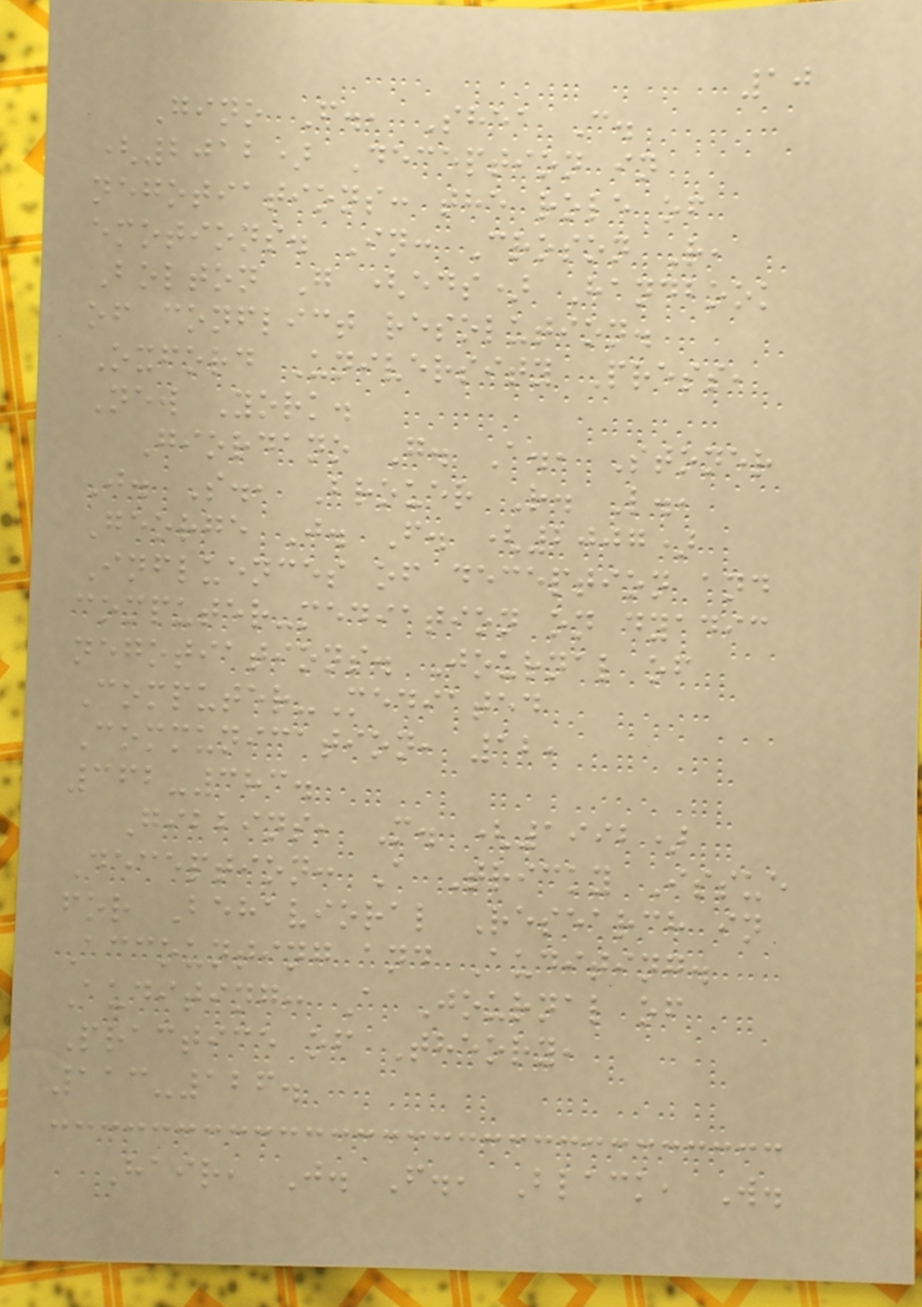10
Gino F., Shea C.
(2012) Deception in
negotiations: the role of
emotions. In: Croson R,
Bolton G (eds) Handbook
of conflict resolution.
Oxford University Press,
New York.
Giordano G. A., Stoner
J. S., Brouer R. L.,
George J. F. (2007)
Influences of deception and
computer-mediation on dyadic
negotiations. Journal of
Computer-Mediated
Communication, 12,
362-383.
Gibbins, M. (1992)
Deception: A Tricky Issue
for Behavioral Research in
Accounting and Auditing.
Auditing: A Journal of
Practice of Theory,
113-126.
Hair, J. F., Black, W.
